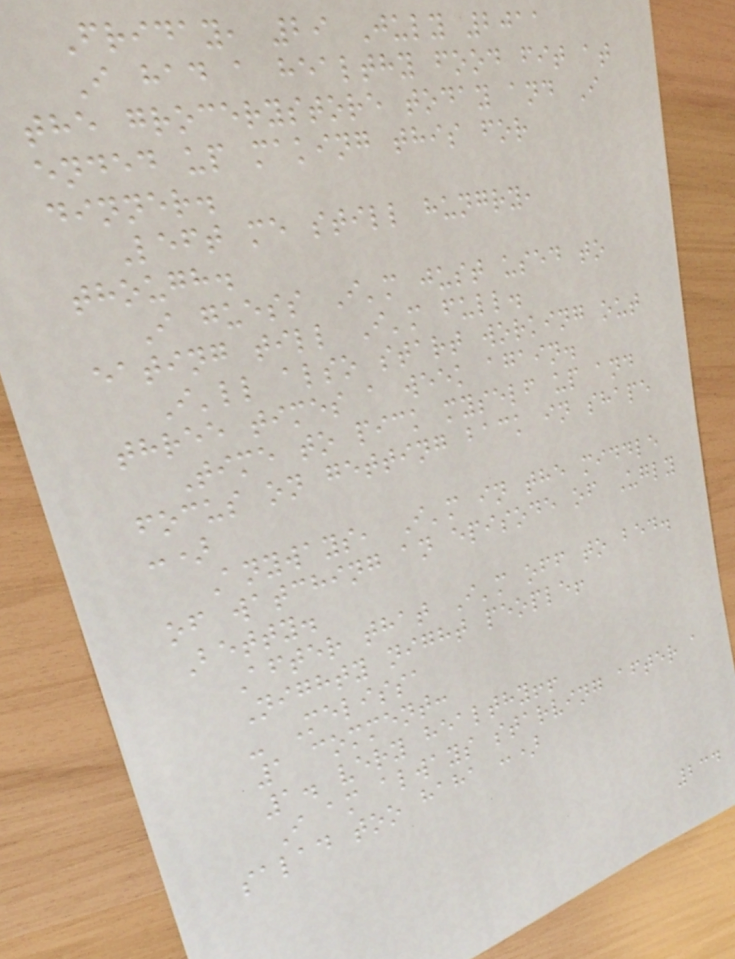Friday, 29 July 2011
I had a healthy food fit at
the grocerystore today and I
ended up making this for
dinner.
Left me still hungry,
though.
I guess I'm just used to
eating till I'm full.
I'll also start working out
three times a week again.
Time to pick myself up and
focus on getting back in shape
:)
Anyways, I'm in the middle
of watching an episode of Ugly
Betty.
After that I'm off to bed.
Nighty night people!
- Melissa
1 comment:
1. very healthy!!
I am always starving after a
salad too haha :)
234
